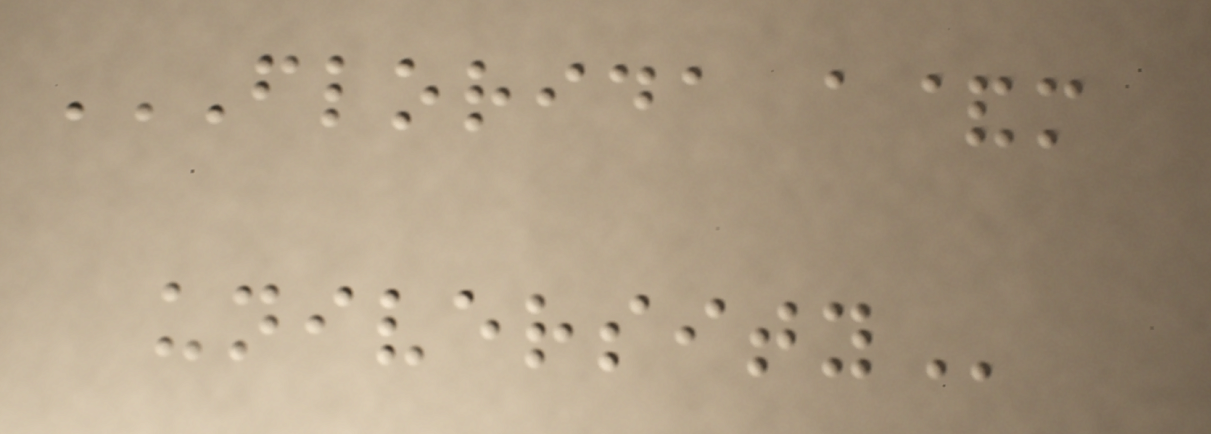FLORIDA A&M
UNIVERSITY
